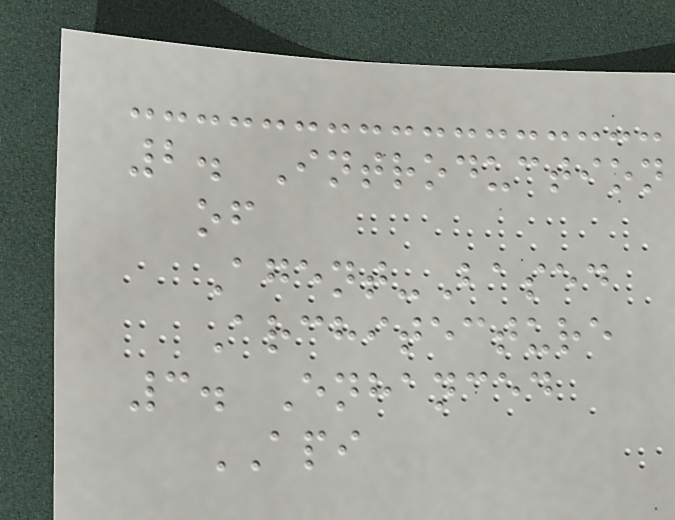2. Introduction
of
Agent-Based
Architecture
3. Enhanced
API
